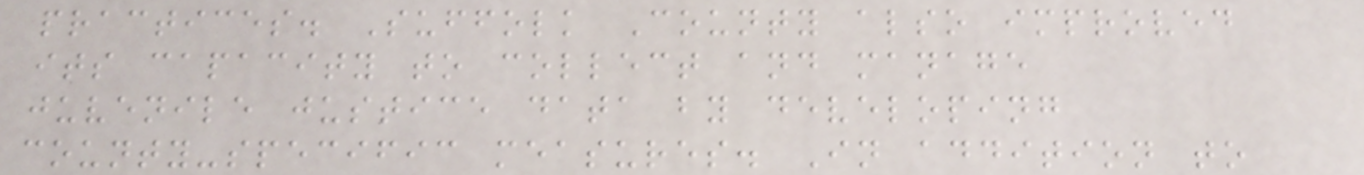practices. Suffolk County also improved
its capacity to collect and manage
juvenile justice data by developing
county-specific measures. In addition to
